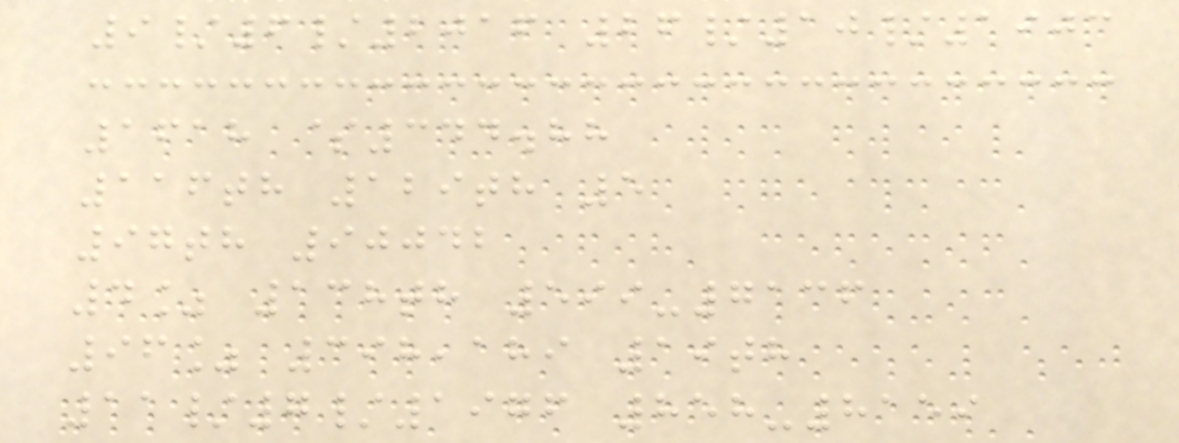9/6/2016 26/10/1903
1618 $344.88
116th 129th 5
97th 90042
4% 138th 599-7136
96% 398,189 19th
11/7/1976 858-8159
